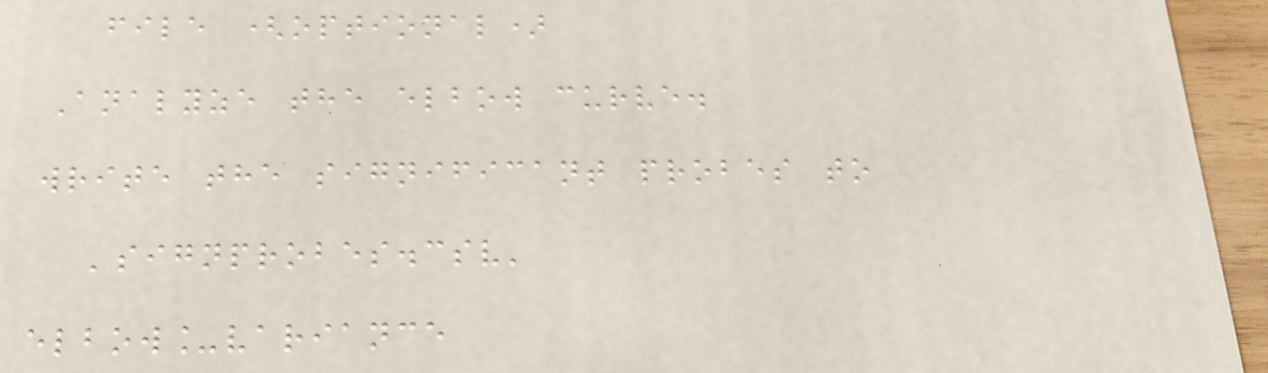file (optional)
Analyze the elbow curve.
write the significant probes to
'signprobes.csv'
elbow_variance
